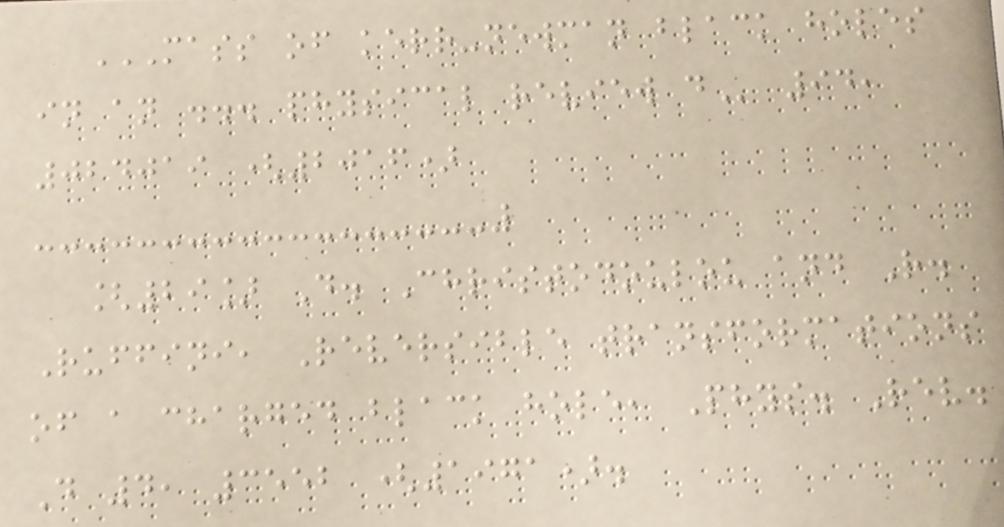MASS OF KERR-NEWMAN BLACK HOLES
IN AN ... PHYSICAL REVIEW D 94,
024019 (2016)
[29] D. Christodoulou and R.
Ruffini, Reversible transformations
of a charged black hole, Phys. Rev.
D 4, 3552 (1971).
